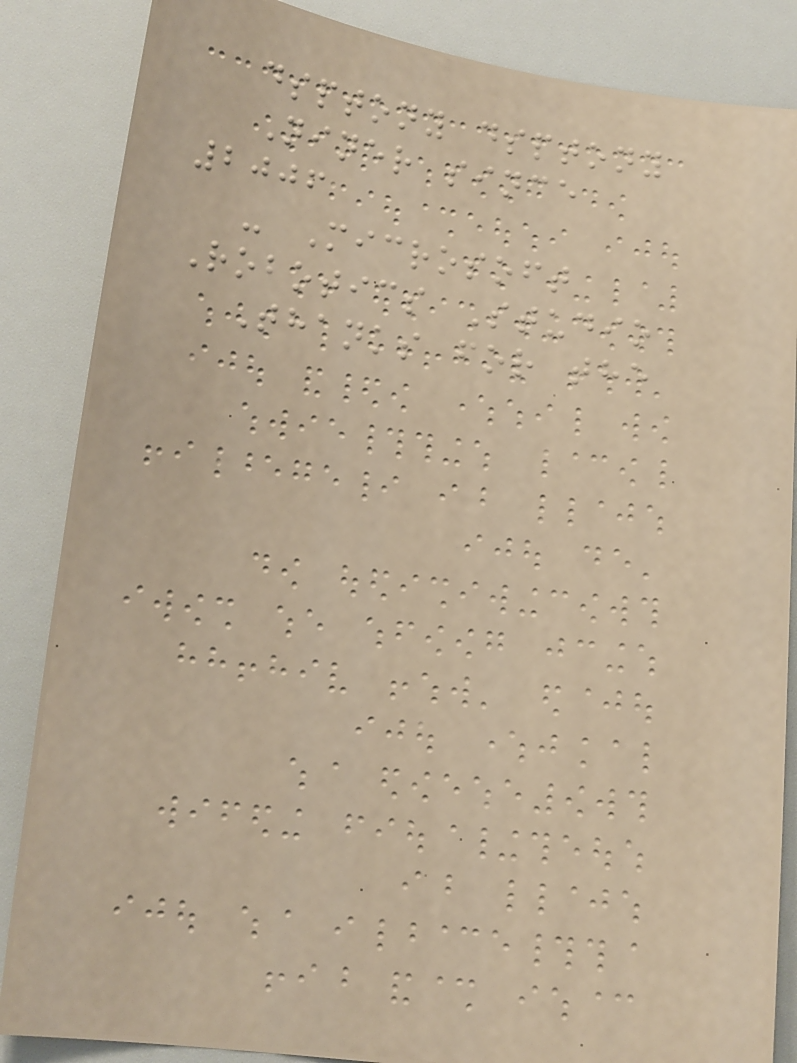dsptony dsptony
Niner since
2006
- Microsoft
Robotics Studio
Thanks for the
